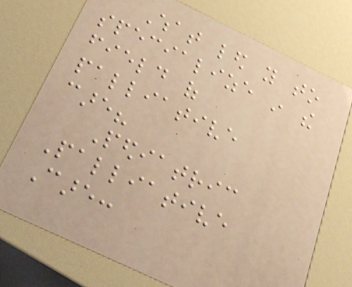What led you to
specialize in the
field of
palliative
care?
Pediatric
Palliative
Care:
